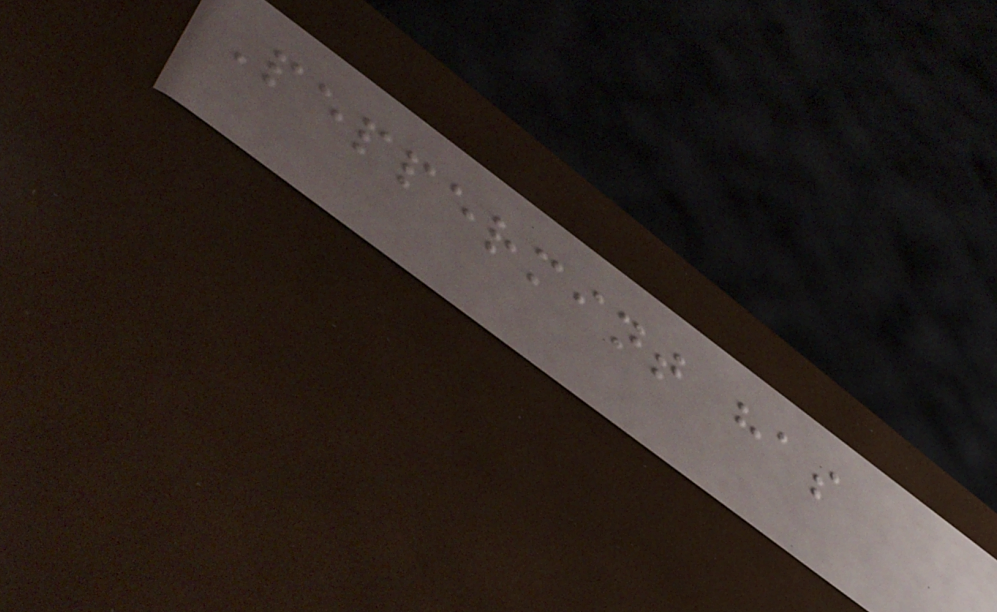Peppermint has
